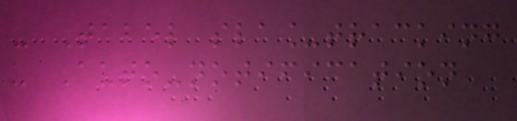- Tabel sla_tracking
- Auto-notification
